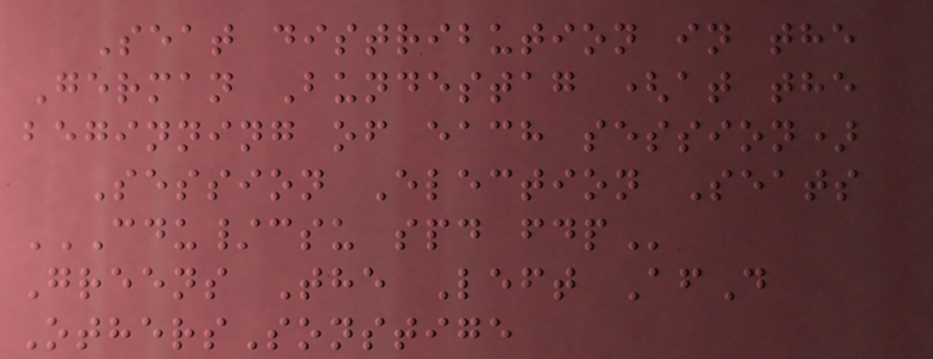Seat distribution in the
German Bundestag (at the
beginning of each session)
Session Election Seats
CDU/CSU SPD FDP
Greens The Left AfD
OthersSonstige
